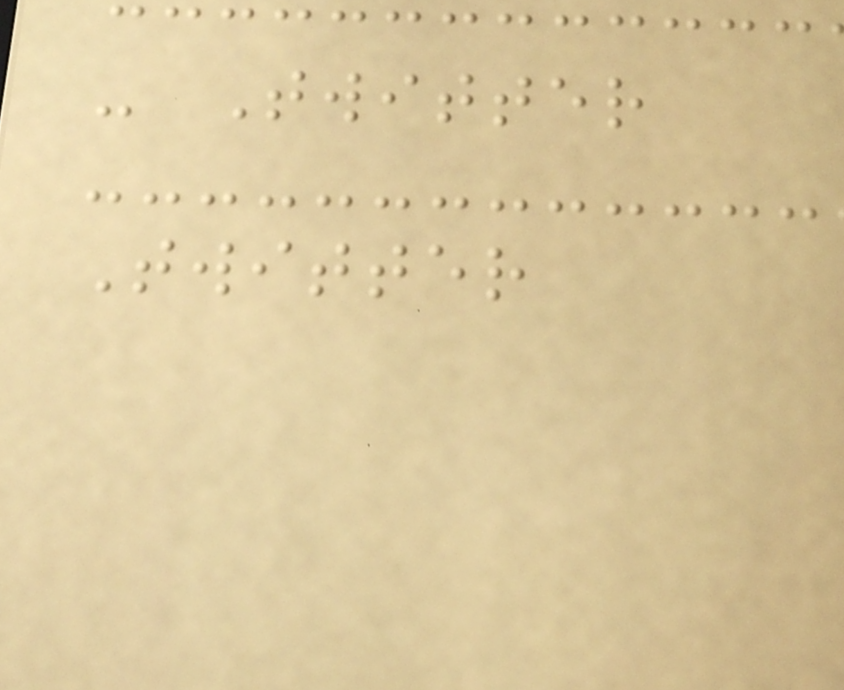- Twitter
Twitter
